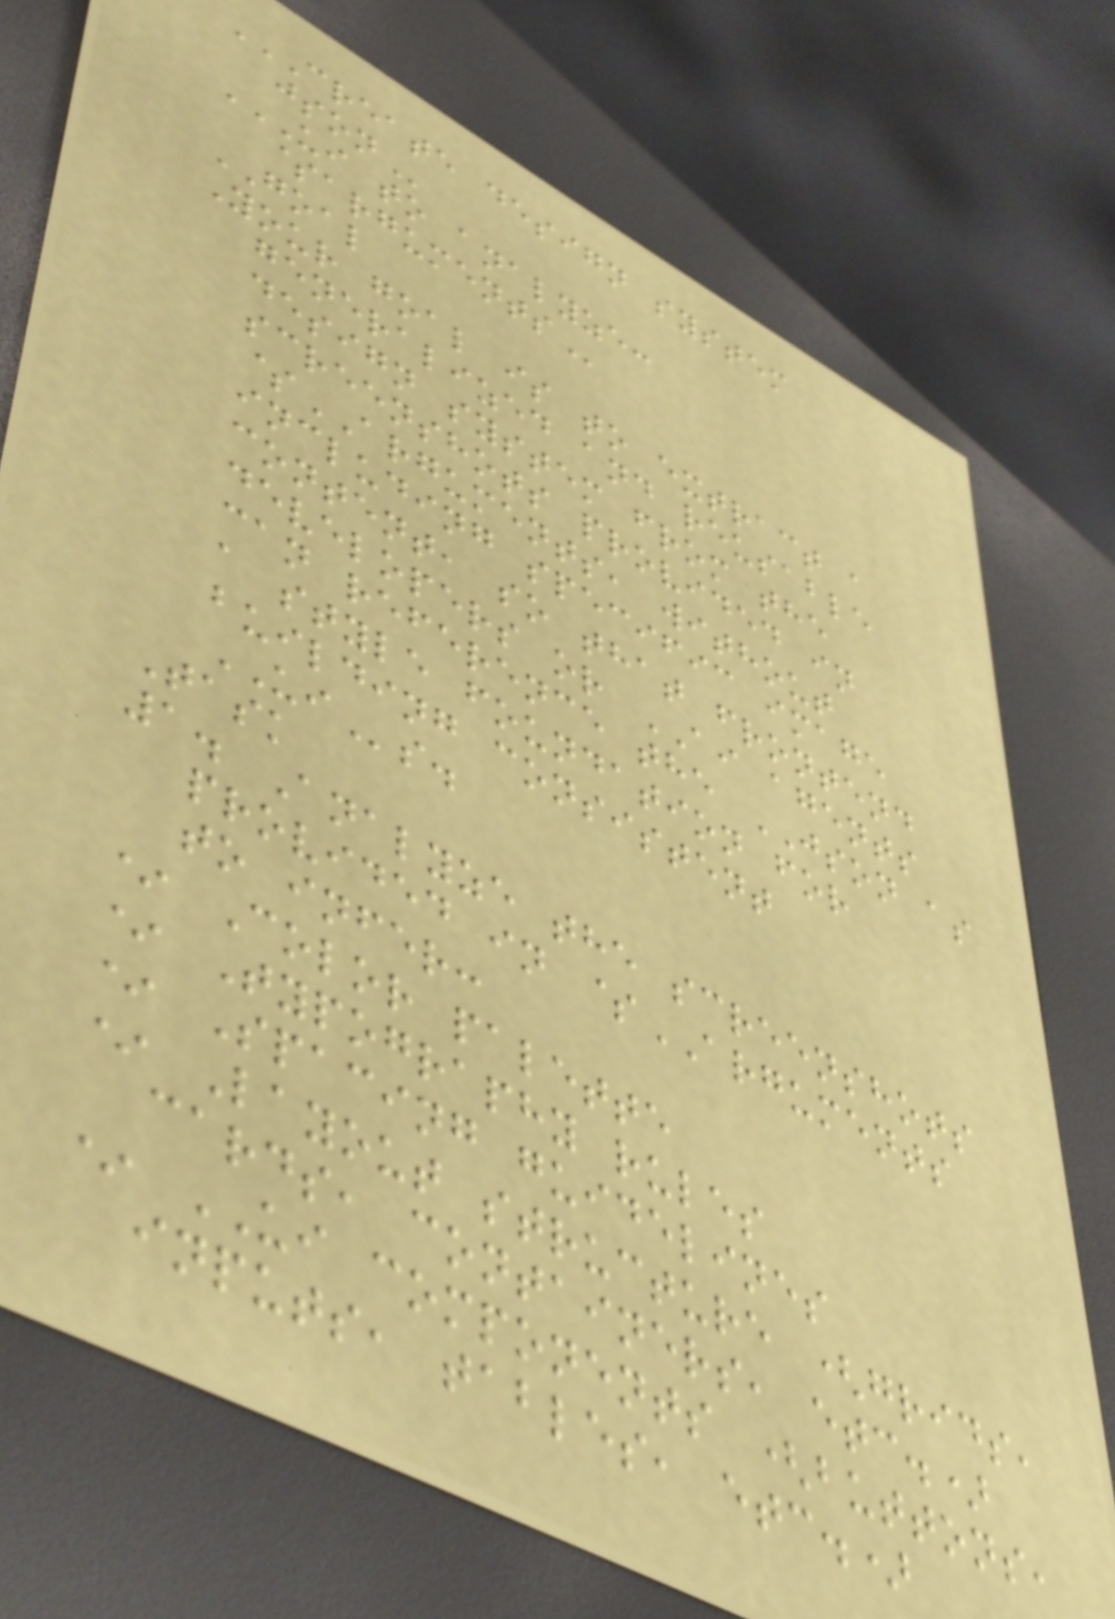CREATE DESIGN SYSTEM
JSON
UI TO ANALYZE:
$ARGUMENTS
GOAL
Your goal is to extract a
generalized and reusable
design system from the
screenshots provided in
$ARGUMENTS, without
including specific image
content, so that frontend
developers or AI agents
can reference the JSON as
a style foundation for
building consistent
UIs.
Task
1. Analyze the screenshots
provided in $ARGUMENTS
to infer:
* Color palette
* Typography rules
* Spacing guidelines
* Layout structure (grids,
cards, containers, etc.)
* UI components (buttons,
inputs, tables, etc.)
